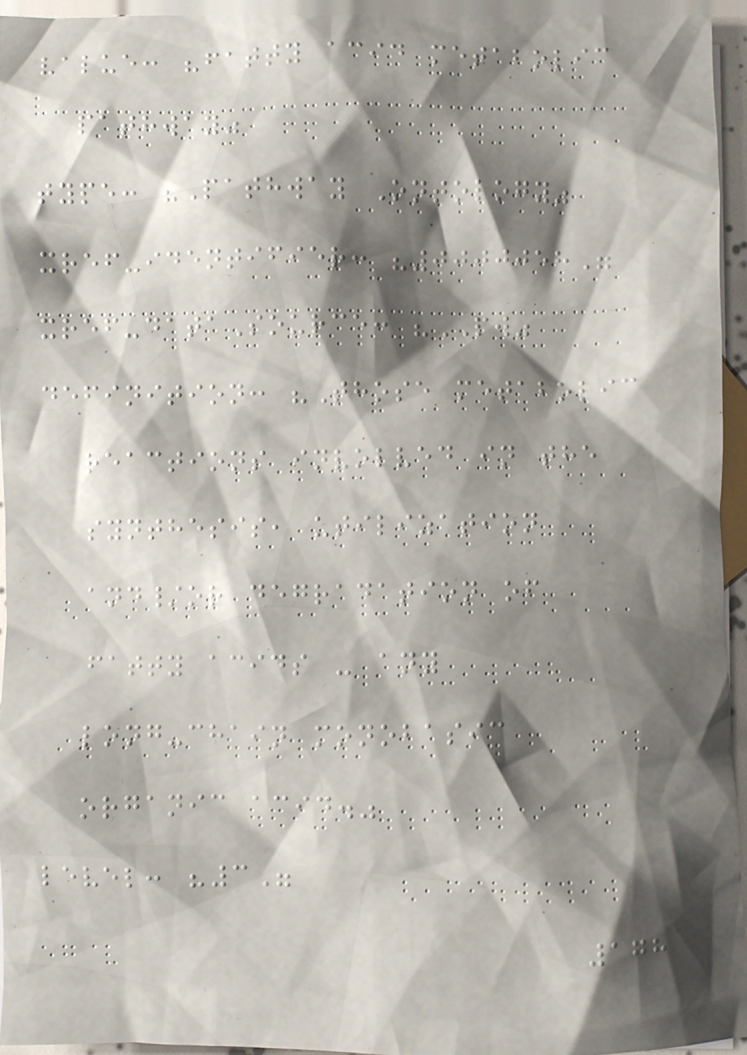value: "fatty acid metabolic
pathway"
type: "Pathway Ontology"
xref-identifier: "0000058"
xref-dataSource: "PW"
definition: "Those metabolic
reactions involved in the
synthesis, utilization
and/or degradation of
fatty acids - any
long-chain monobasic
organic acid."
level: "3"
178
